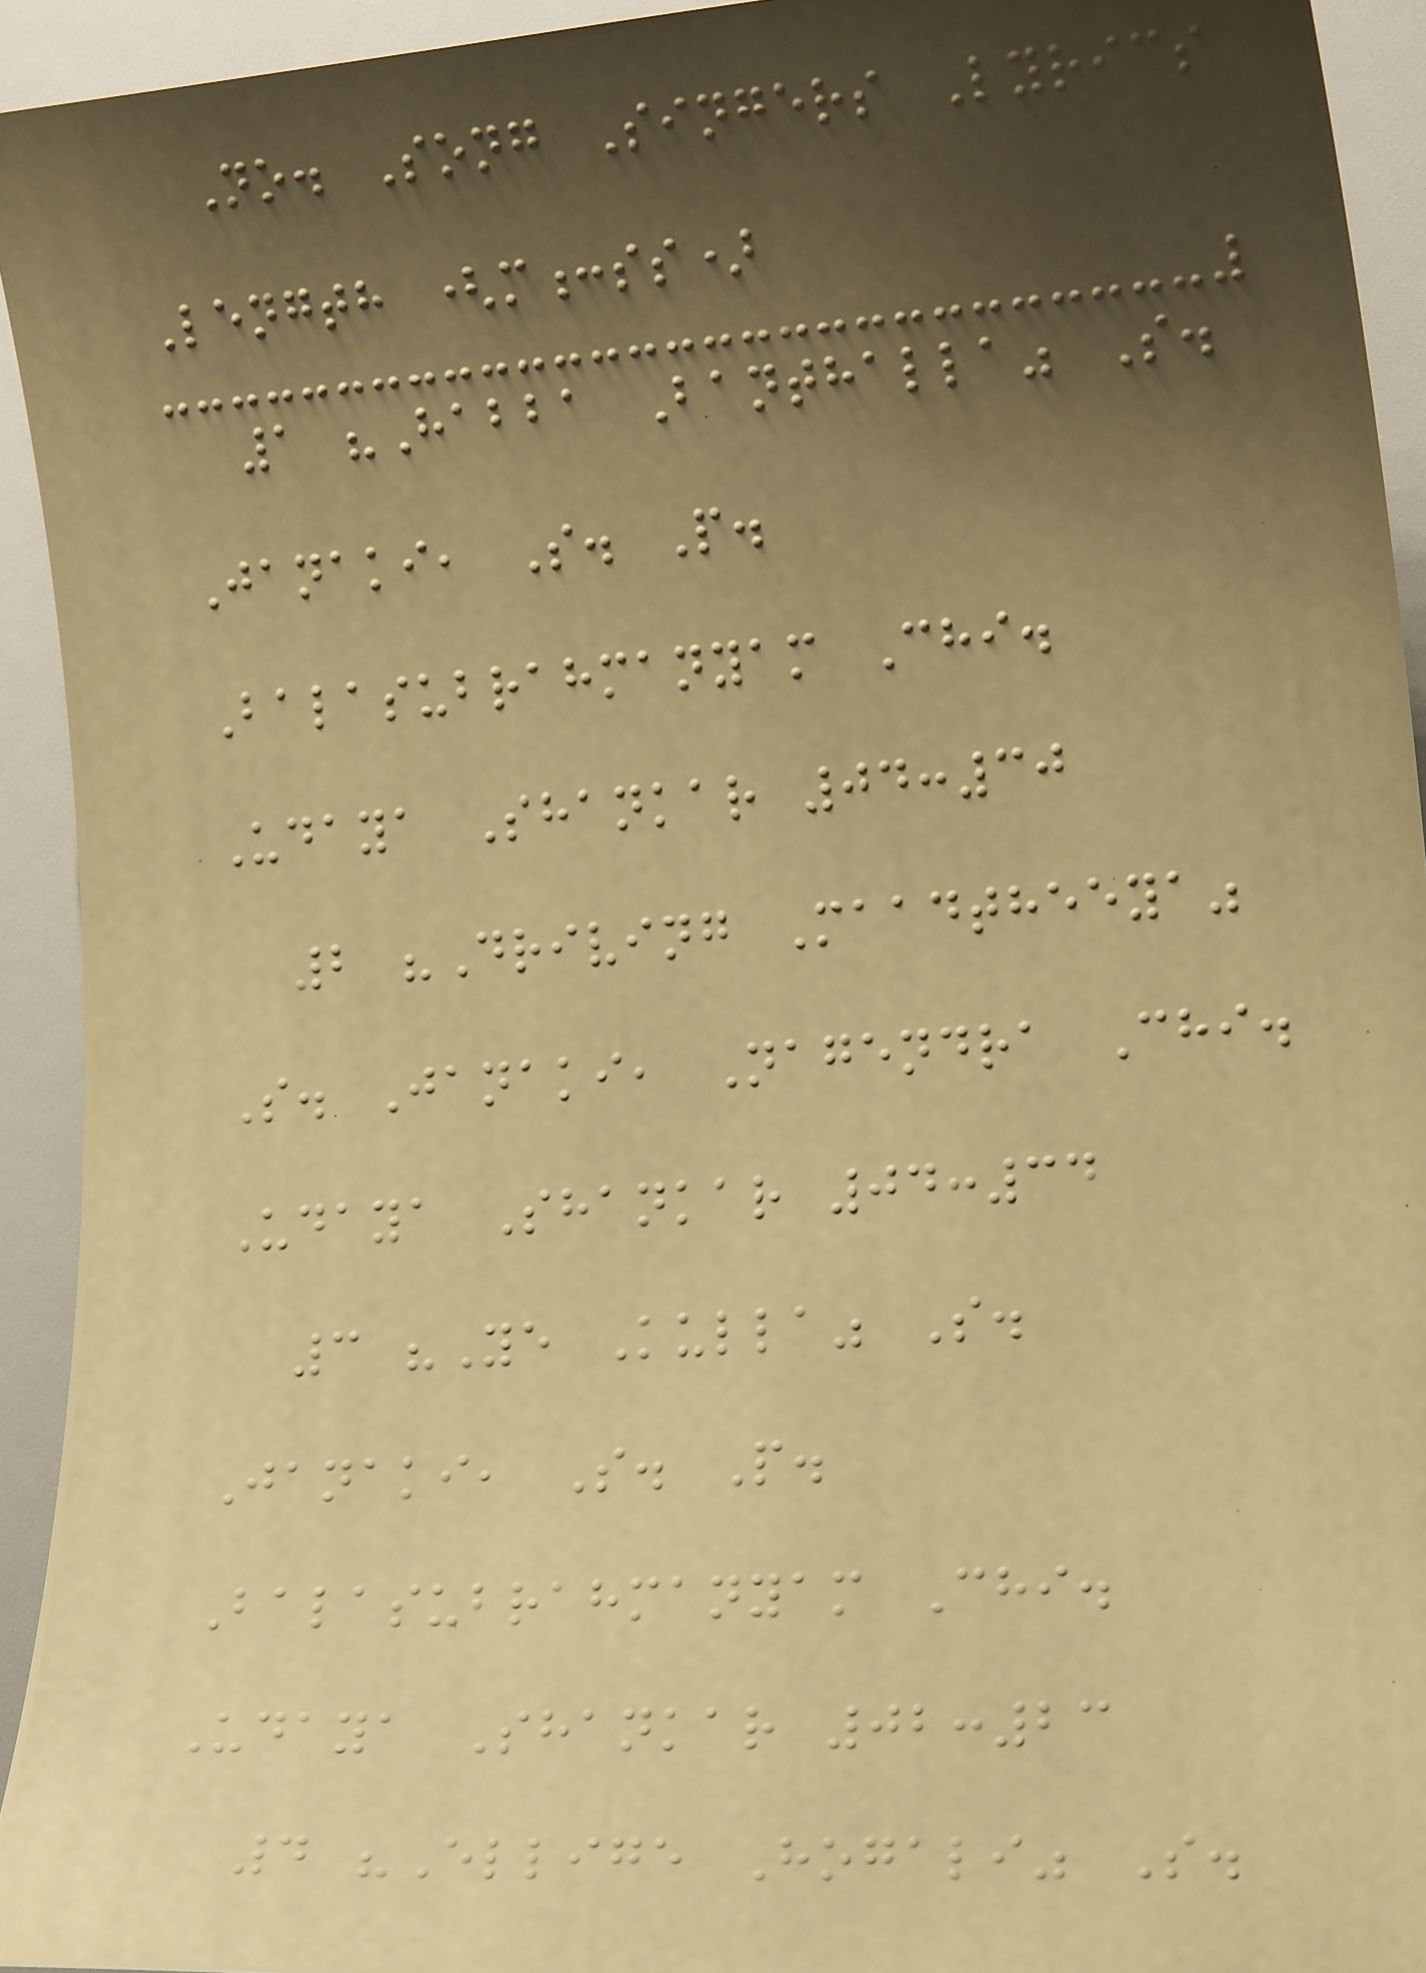No. Song Singers Lyrics
Length (m:ss)
1 "Habba Banthalla" S.
Janaki, S. P.
Balasubrahmanyam Chi.
Udaya Shankar 04:30
2 "Driving Maadtheeya"
S. Janaki, Nagendra Chi.
Udaya Shankar 04:34
3 "Ye Kulla" S.
Janaki, S. P.
Balasubrahmanyam Chi.
Udaya Shankar 02:23
4 "Ellige Hogali" S.
